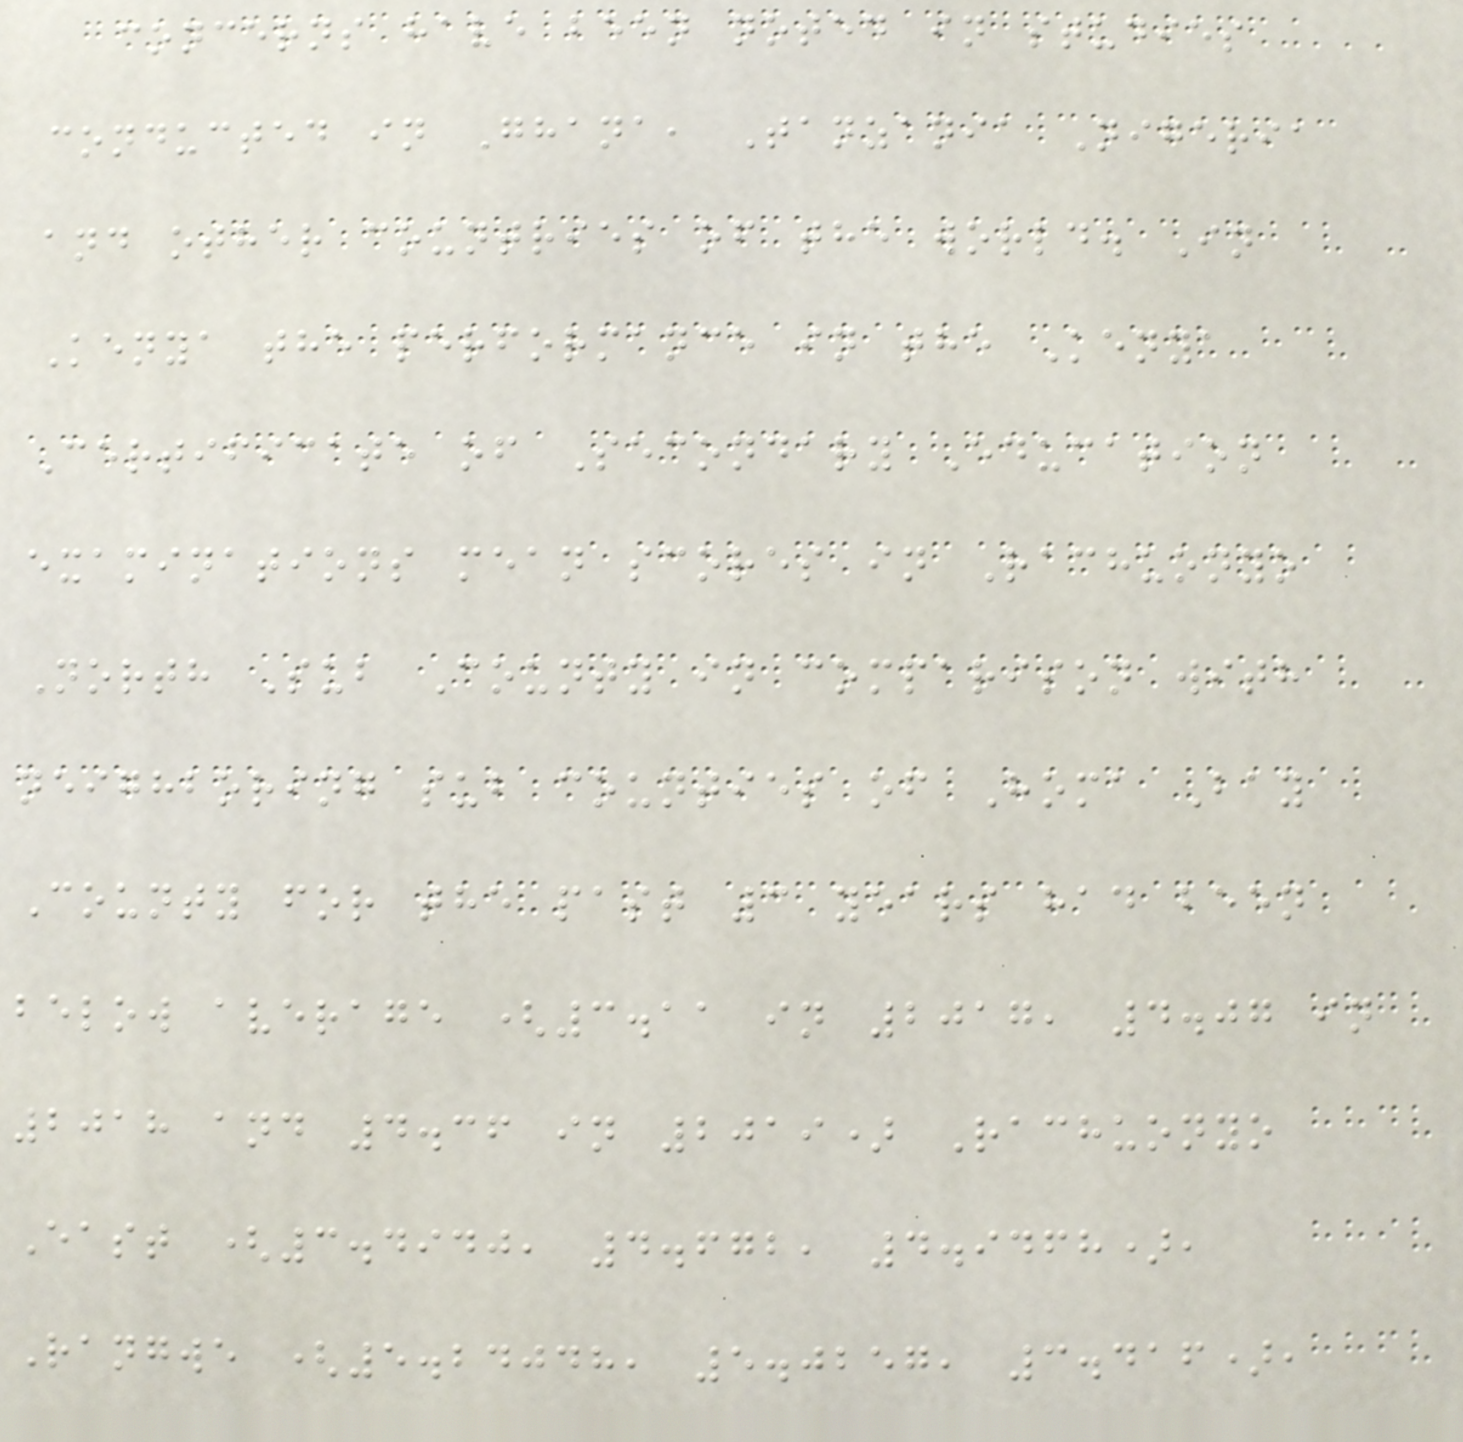concerns have been noted in studies
conducted in Ghana, Tanzania Nigeria
and other countries of the world. In
Kenya the performance in the Kenya
Certificate of Secondary Education
examinations mean scores in Rachuonyo
North Sub County in comparison with
neighboring sub counties of Homa Bay
County for the past 3 years had been
below average (3.11 in 2017, 4.07 in
2018 and 4.36 in 2019) Rachuonyo
East (3.4940, 4.672, 4.9468),
Rangwe (5.24048, 5.0257, 3.416),
